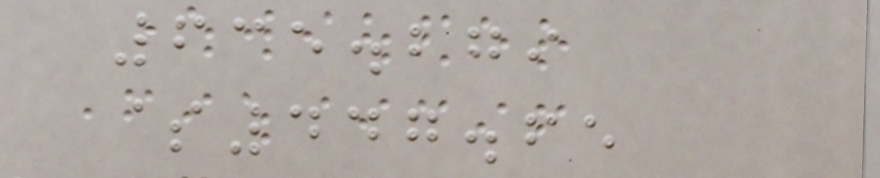635.279
$447.65
